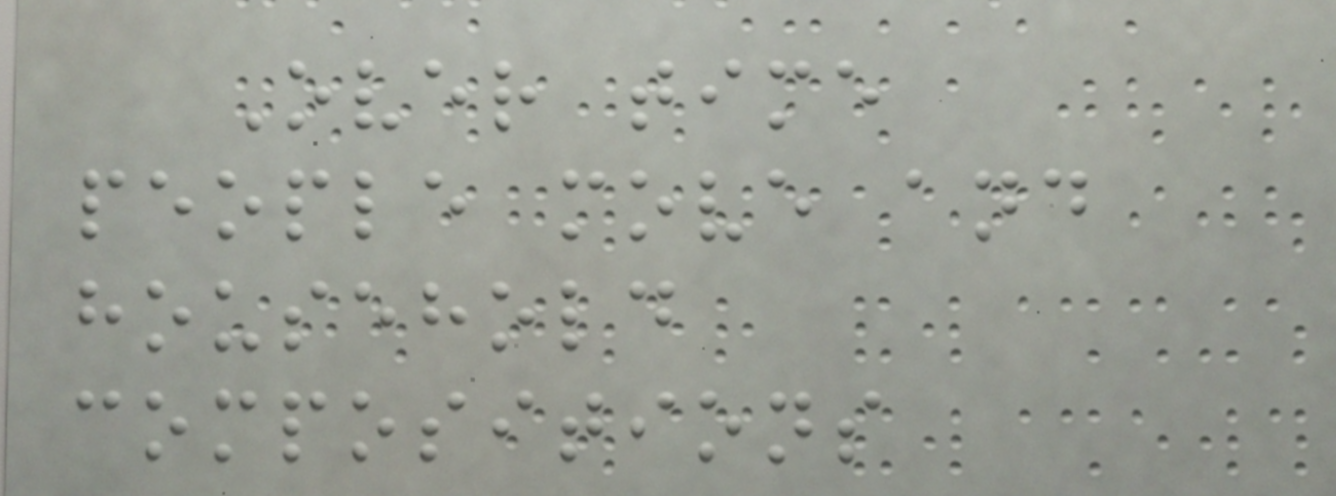Over time
people move and
household
compositions
